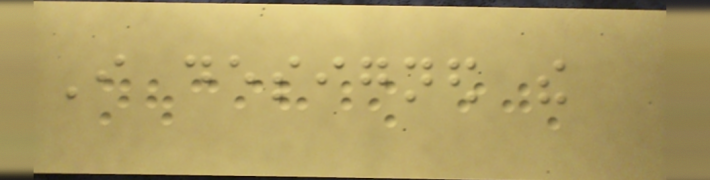I designed the
